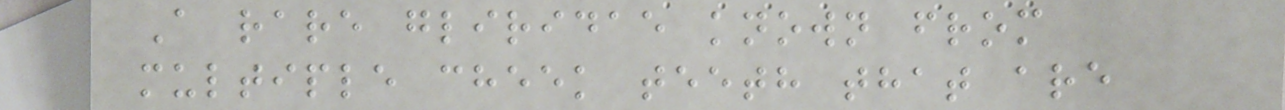A rare gliridae known from
multiple cheek teeth that are
